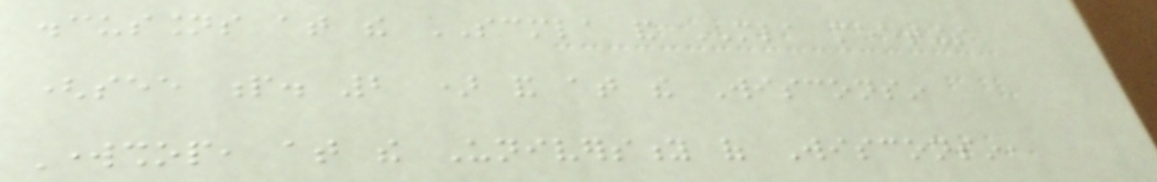discussions at the SCMLA and MLA meetings
(see p. 2 ) and at the Wisconsin
Workshop, at the University of Wisconsin,
